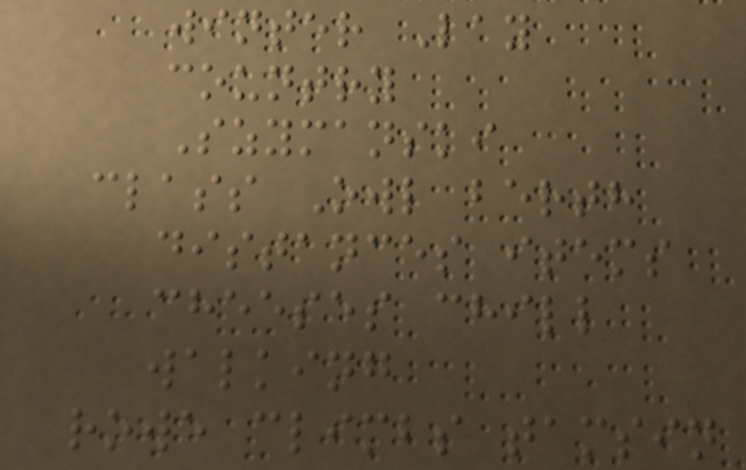winter Lay
country
Szymanski
class Owl berth
distances items
cheeses chill
walking
rowe climbs tamsin
